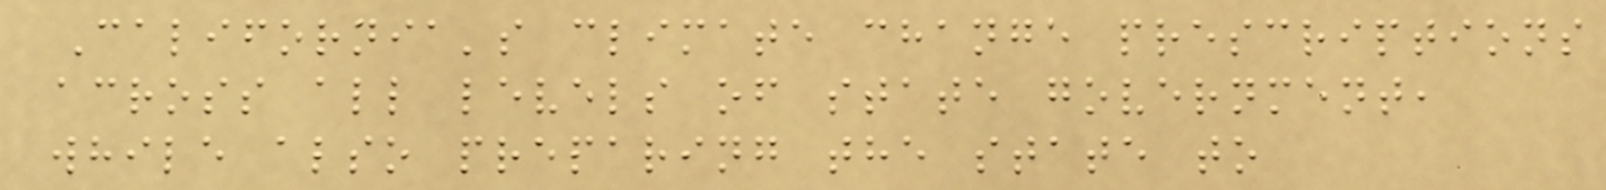California's climate change prescriptions
across all levels of state government,
while also preparing the state to
